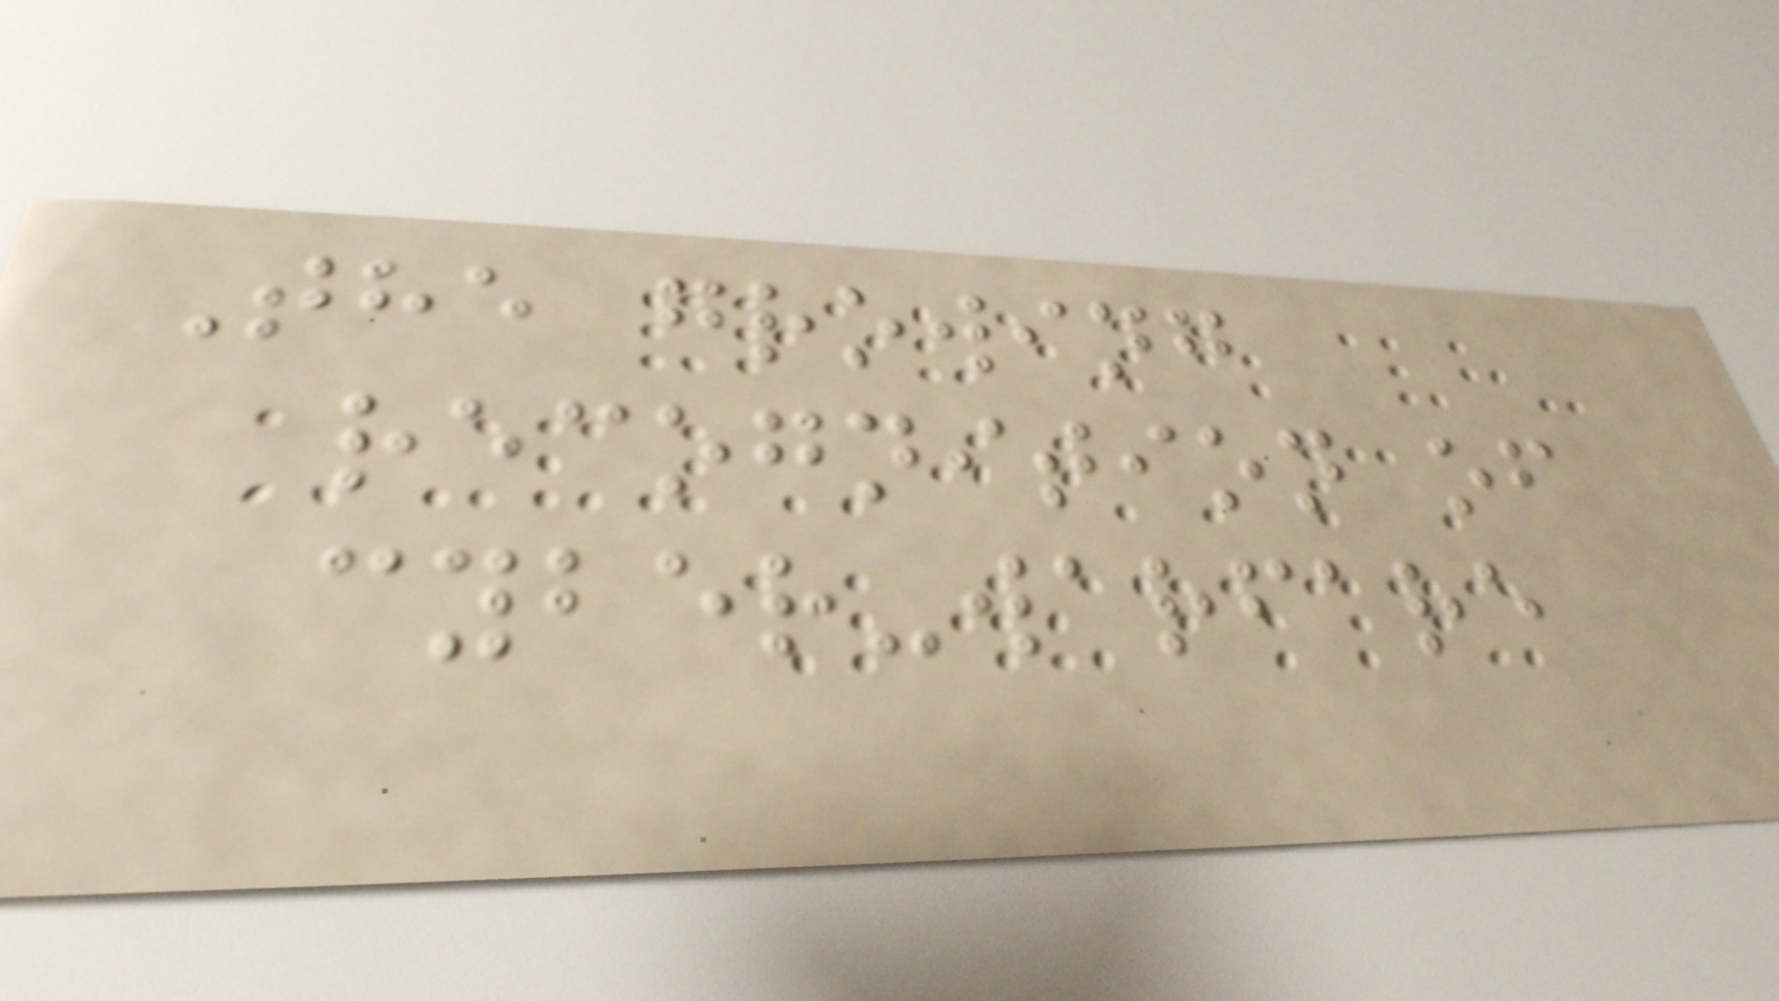The growing
recognition of
cyber-warfare
